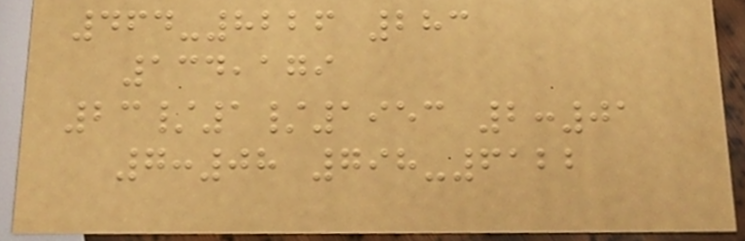464-8226 283
134,179
23/1/1953 2:01
7:08 798-6122
